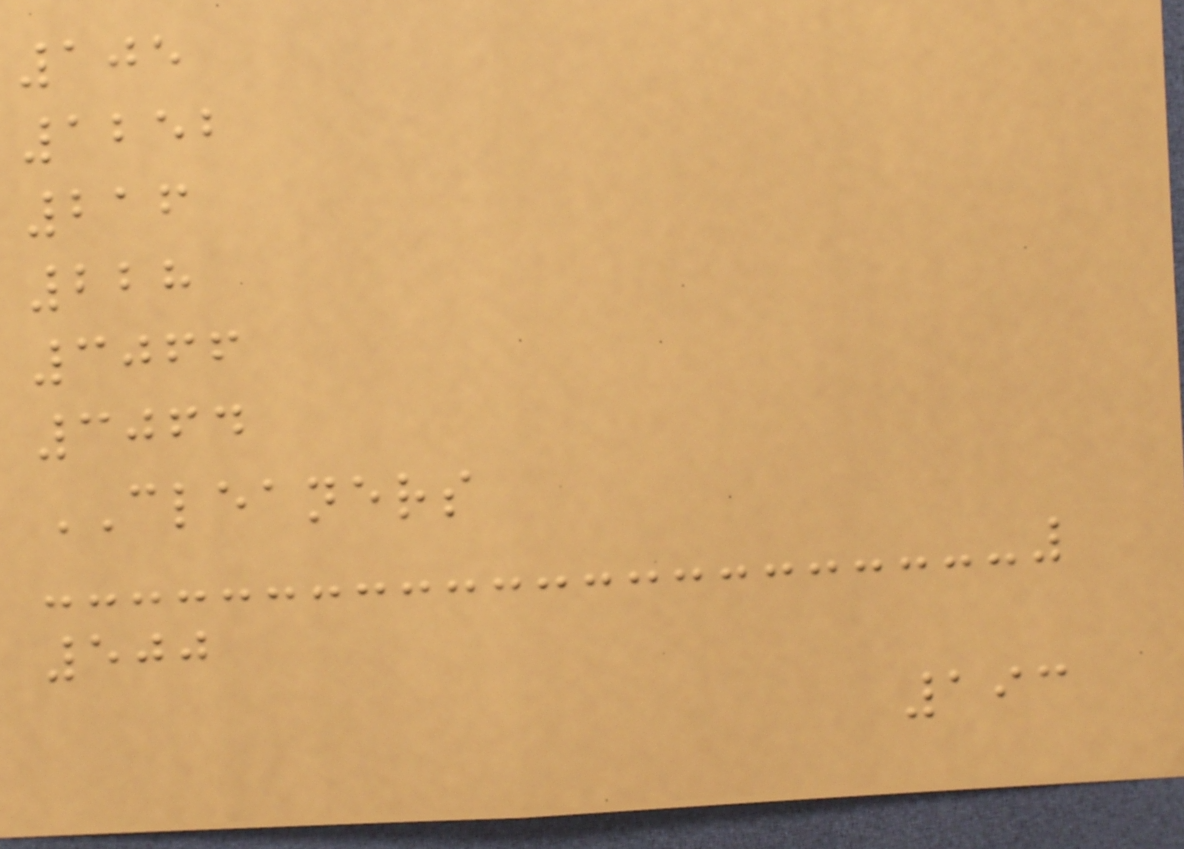105
1252
216
228
3066
3064
CLEANERS
500
193
